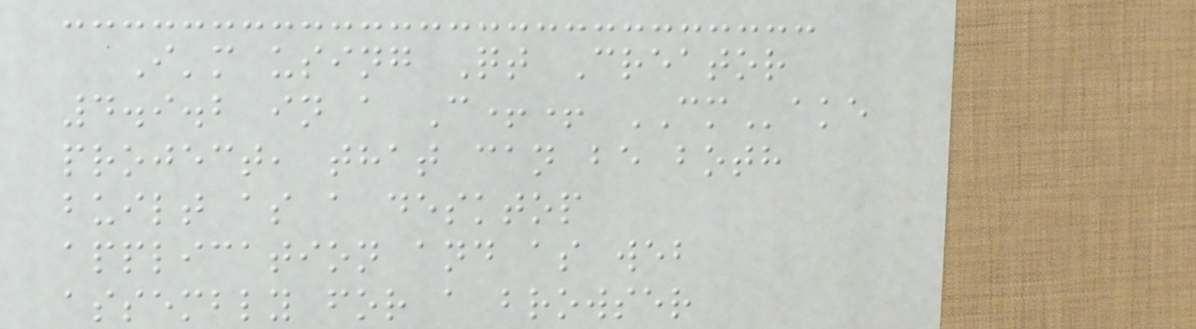I'm using Qt Creator
4.9.2 in a C++ CMake
project, that can be both
built as a desktop
application and as web
assembly for a browser
